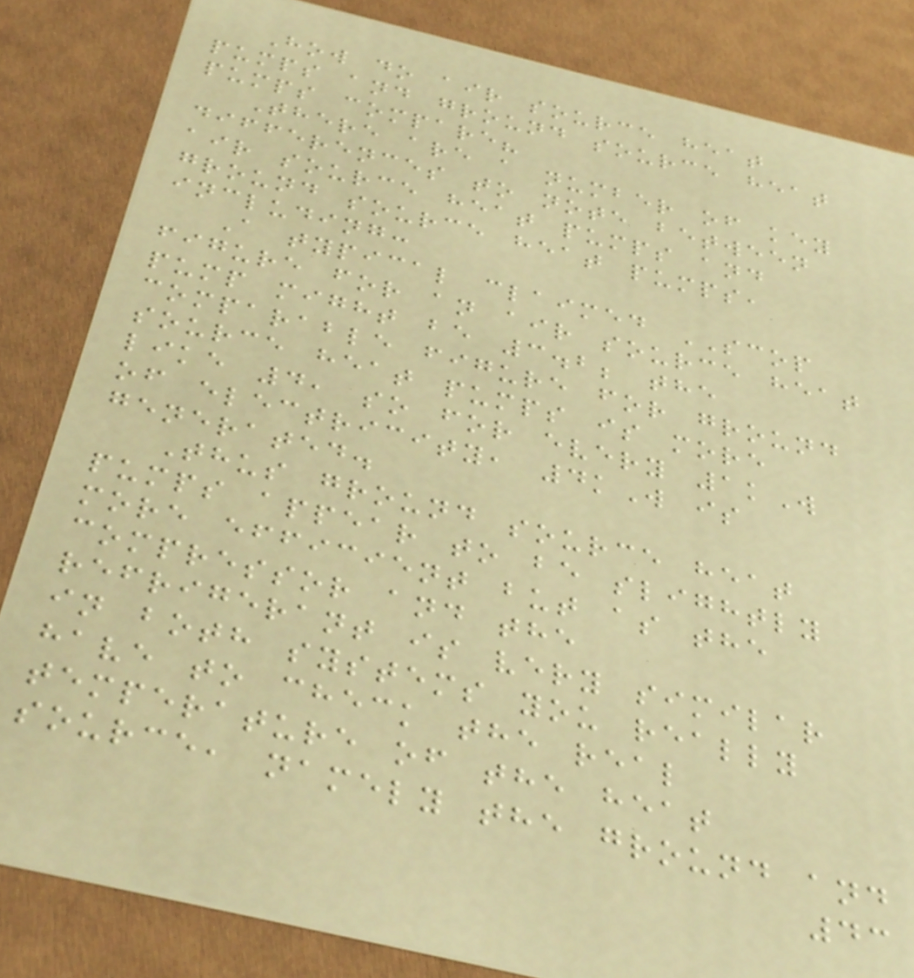How do air source heat
pumps and ground source heat
pumps compare?
There are a number of key
differences to note between
air source heat pumps and
ground source heat pumps,
including:
A typical claimed SCOP
figure for an air source heat
pump might be 3.2; the
comparable figure for ground
source heat pumps is more
like 4, so for every 1kW
of electricity, 4kW is
generated.
Thus ground source heat
pumps appear to be slightly
more efficient but as the
compressor and the
refrigerant is very similar
in both systems you really
have to check the real
temperature of the heat
source, namely the ground and
43
